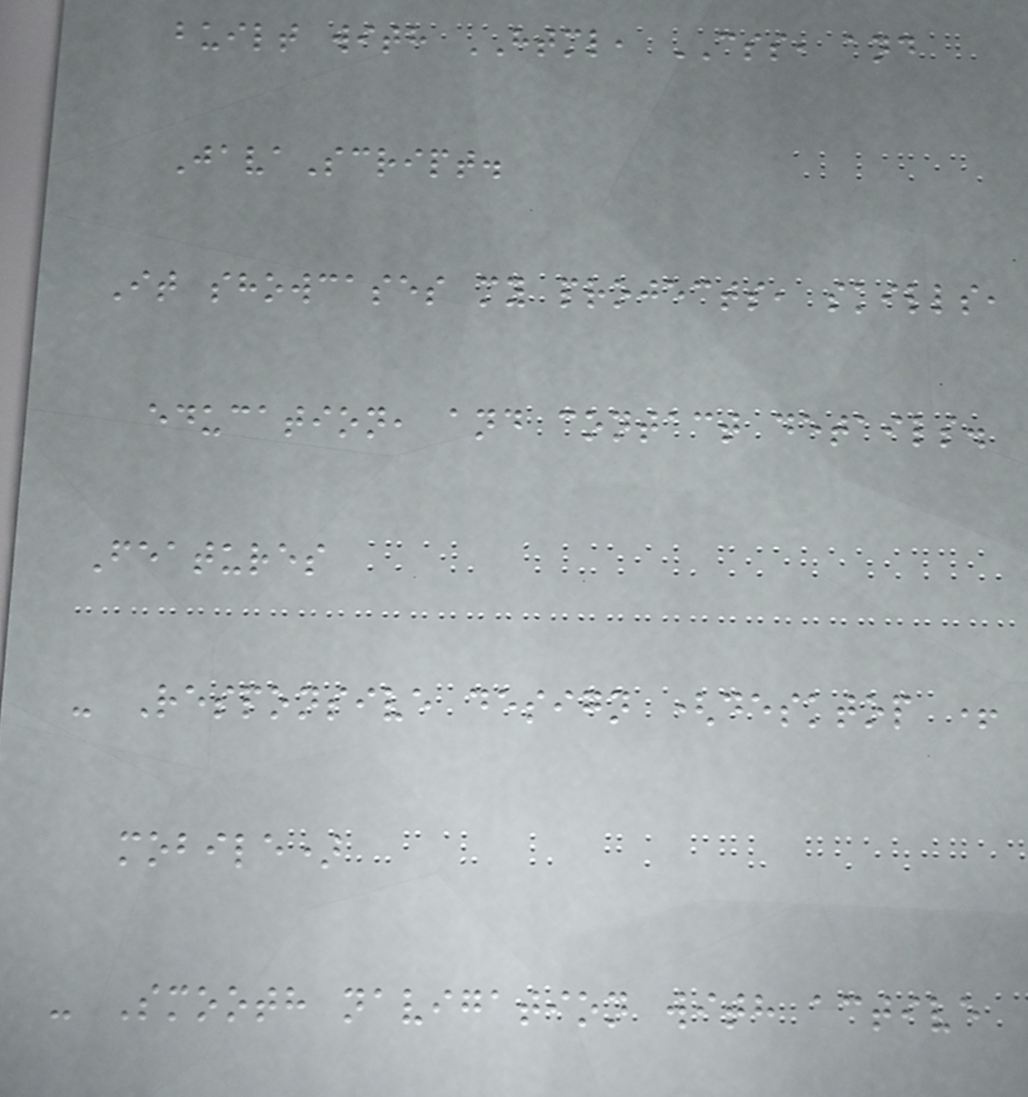built with HTML, CSS, and
JavaScript.
It showcases my projects, skills,
education, and contact details.
Features
- Responsive design (desktop +
mobile)
- Smooth navigation with active
